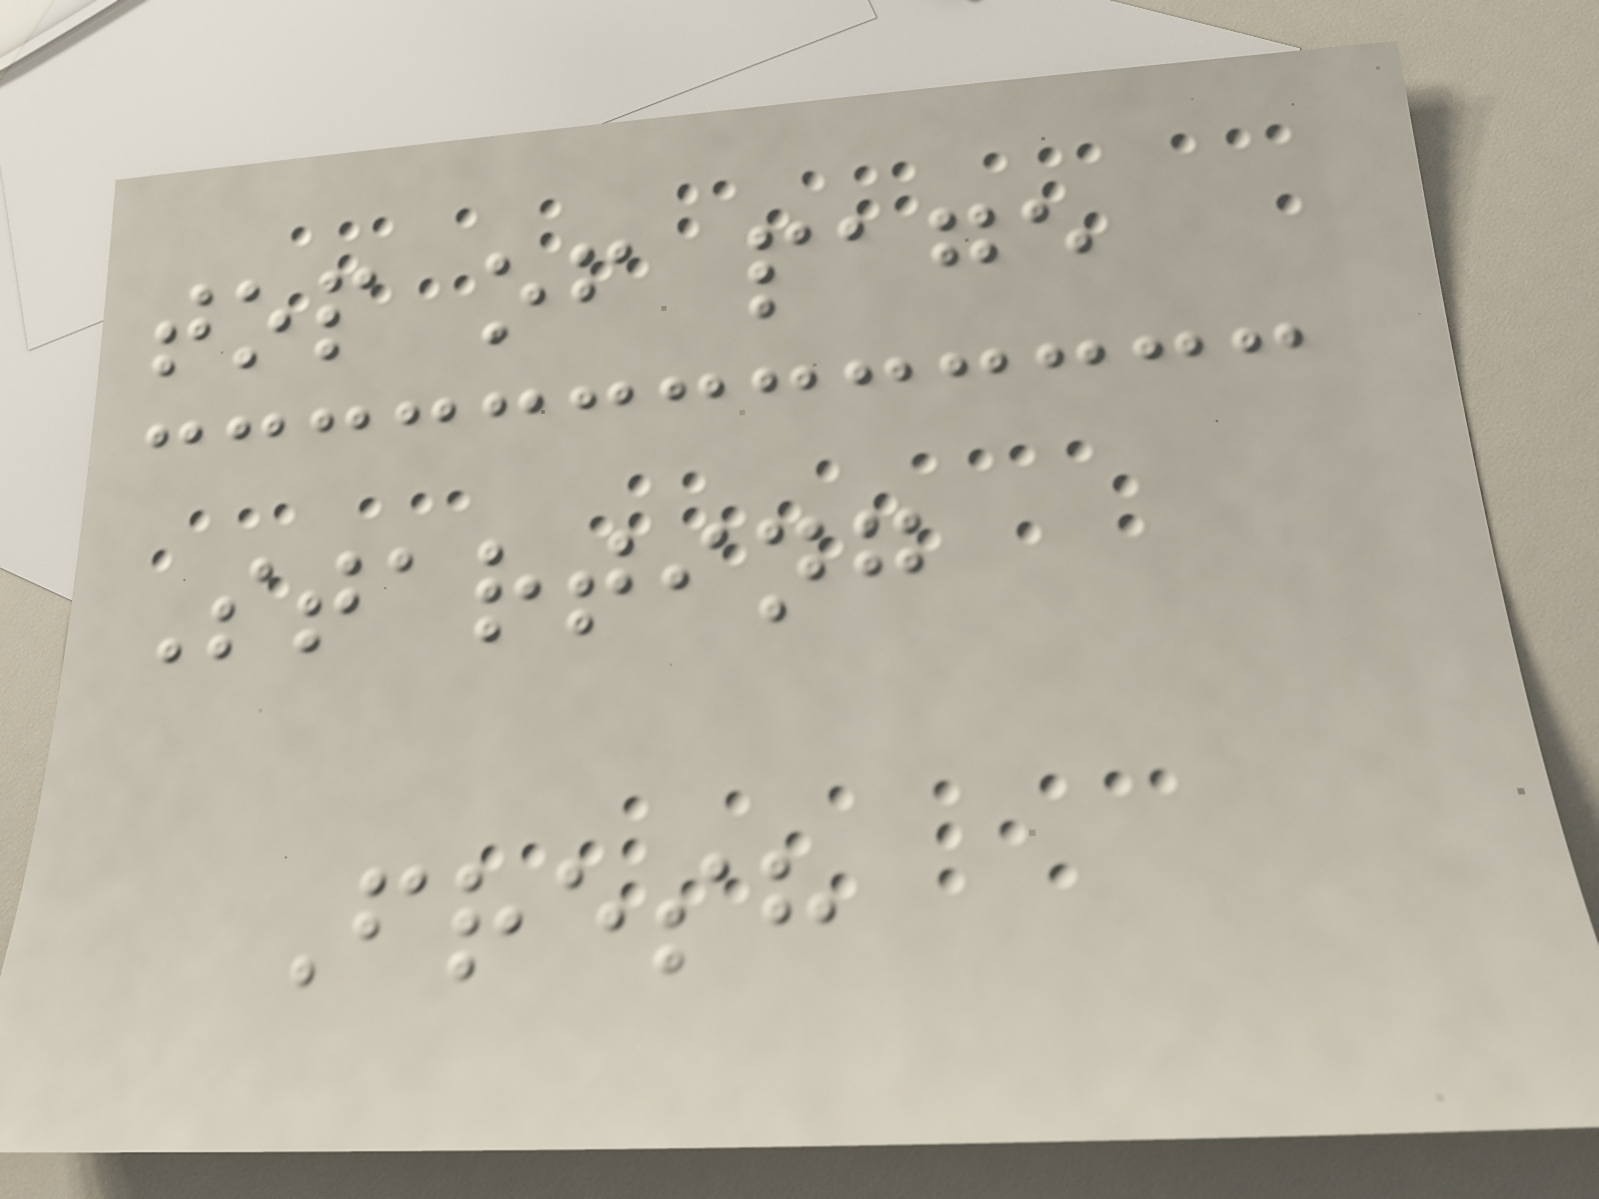top of page
Starting
Fresh
